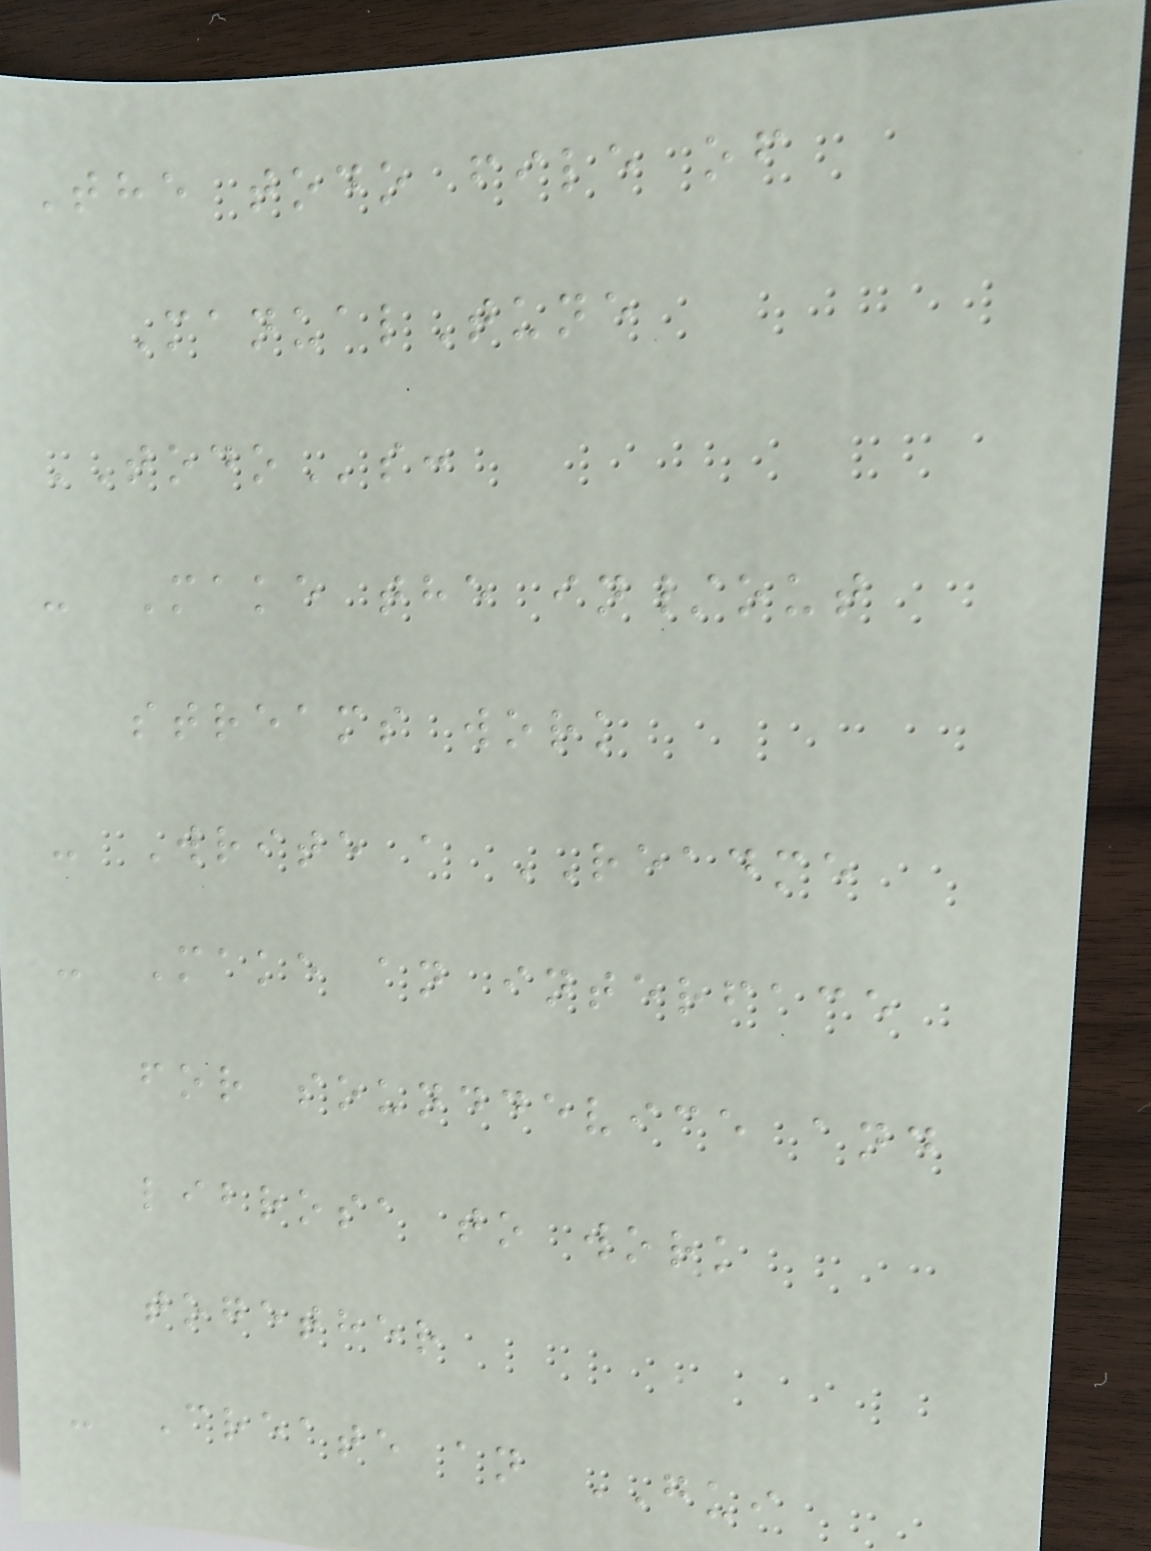The todo file of
ManualTune
TODOs:
- Make the in/out
streams work
- Write a README
- Make an interface
for sounddevice and
librosa to work
together
- Create an GUI
